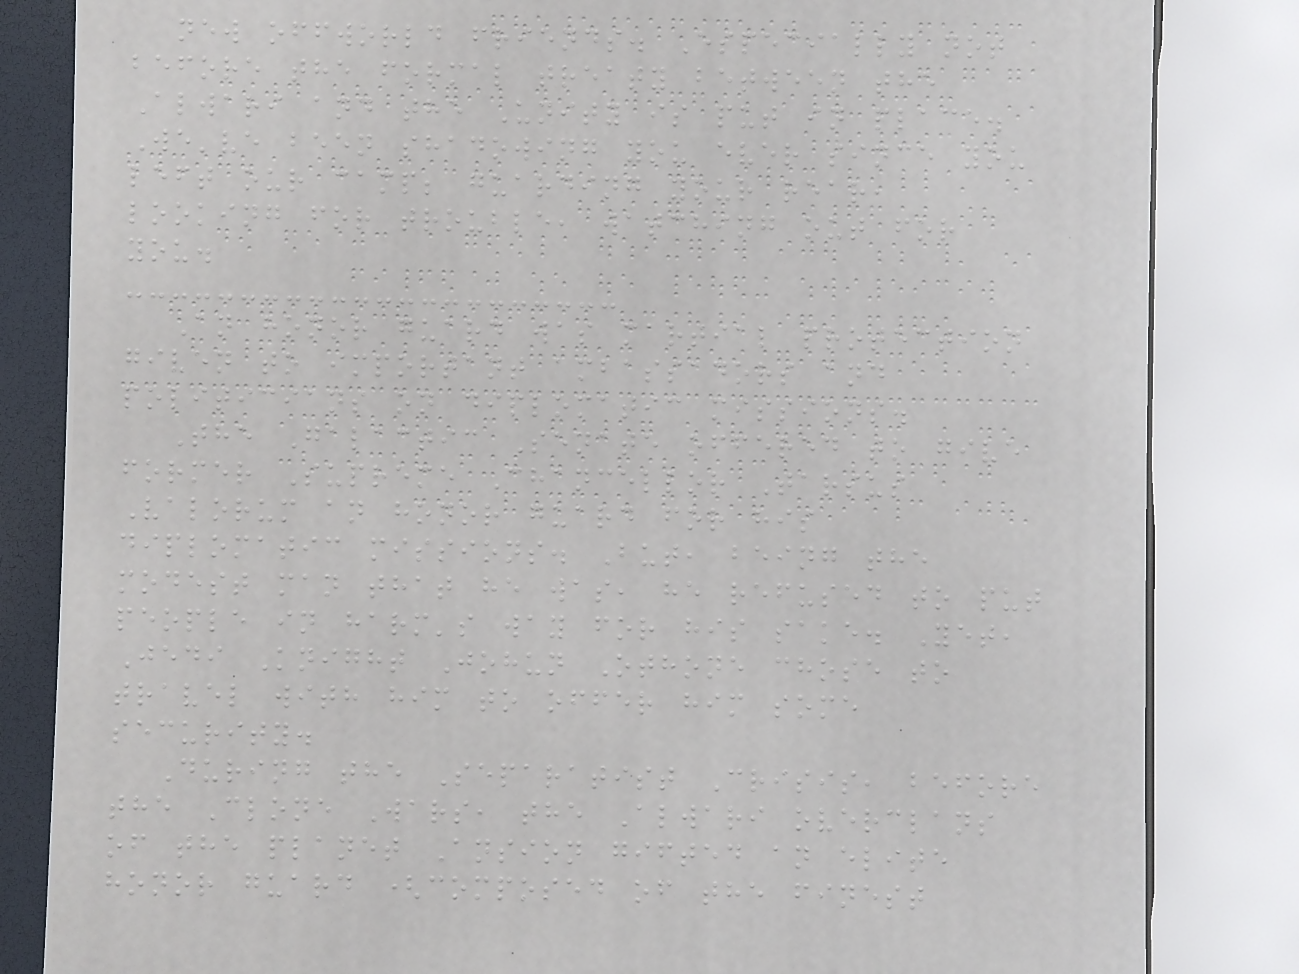new offworld friends. Especially not
before the formal treaty between the
Alwari and the Unity is put in place.
We've been shadowing you ever since you
left our camp; guarding your rear,
looking for trouble, watching out for
you.
An honor guard was martial protection
given to important ambassadors and
politicians on diplomatic missions.
The Galactic Senate offered to give
former Supreme Chancellor Tarsus
Valorum an honor guard for his
diplomatic missions. But, being the
modest man that he was, he refused to put
people in harm's way for his sake. Yet,
Jedi Knight Johun Othone chose to
travel with him to offer him some
security.
During the Separatist Crisis, before
the Clone Wars, the Alwari overclans
of the planet Ansion gifted an elite
honor guard (composed of the finest
